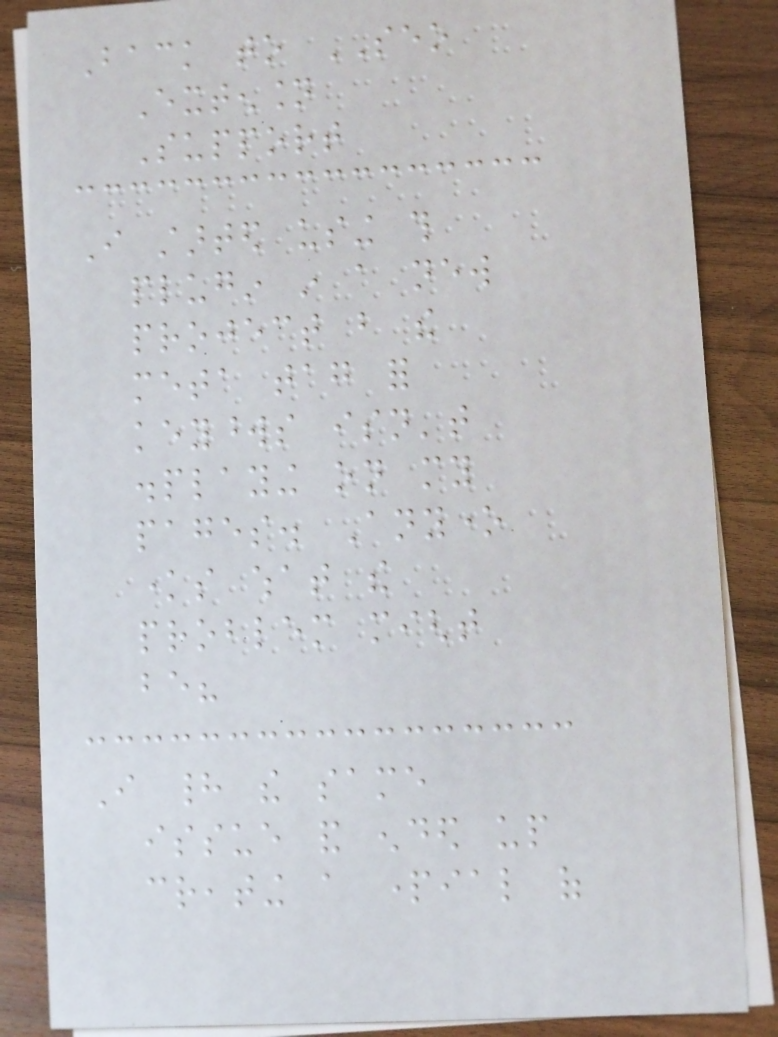Back to SEO
Extension
Support
I started using this
plugin in a new
project but the
meta tag for
keywords isn't
displaying on my
pages. Anyone
knows what the
problem might
be?
I had the same
issue and ended up
creating a partial of
